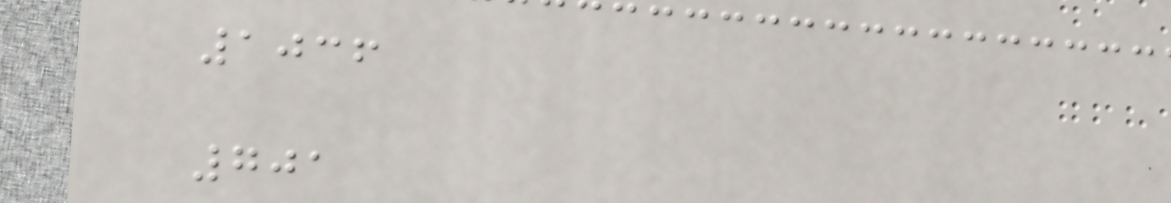1036
701
